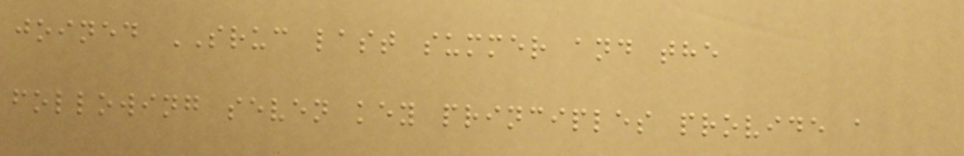joined SRUC last summer and the
following seven key principles provide a
